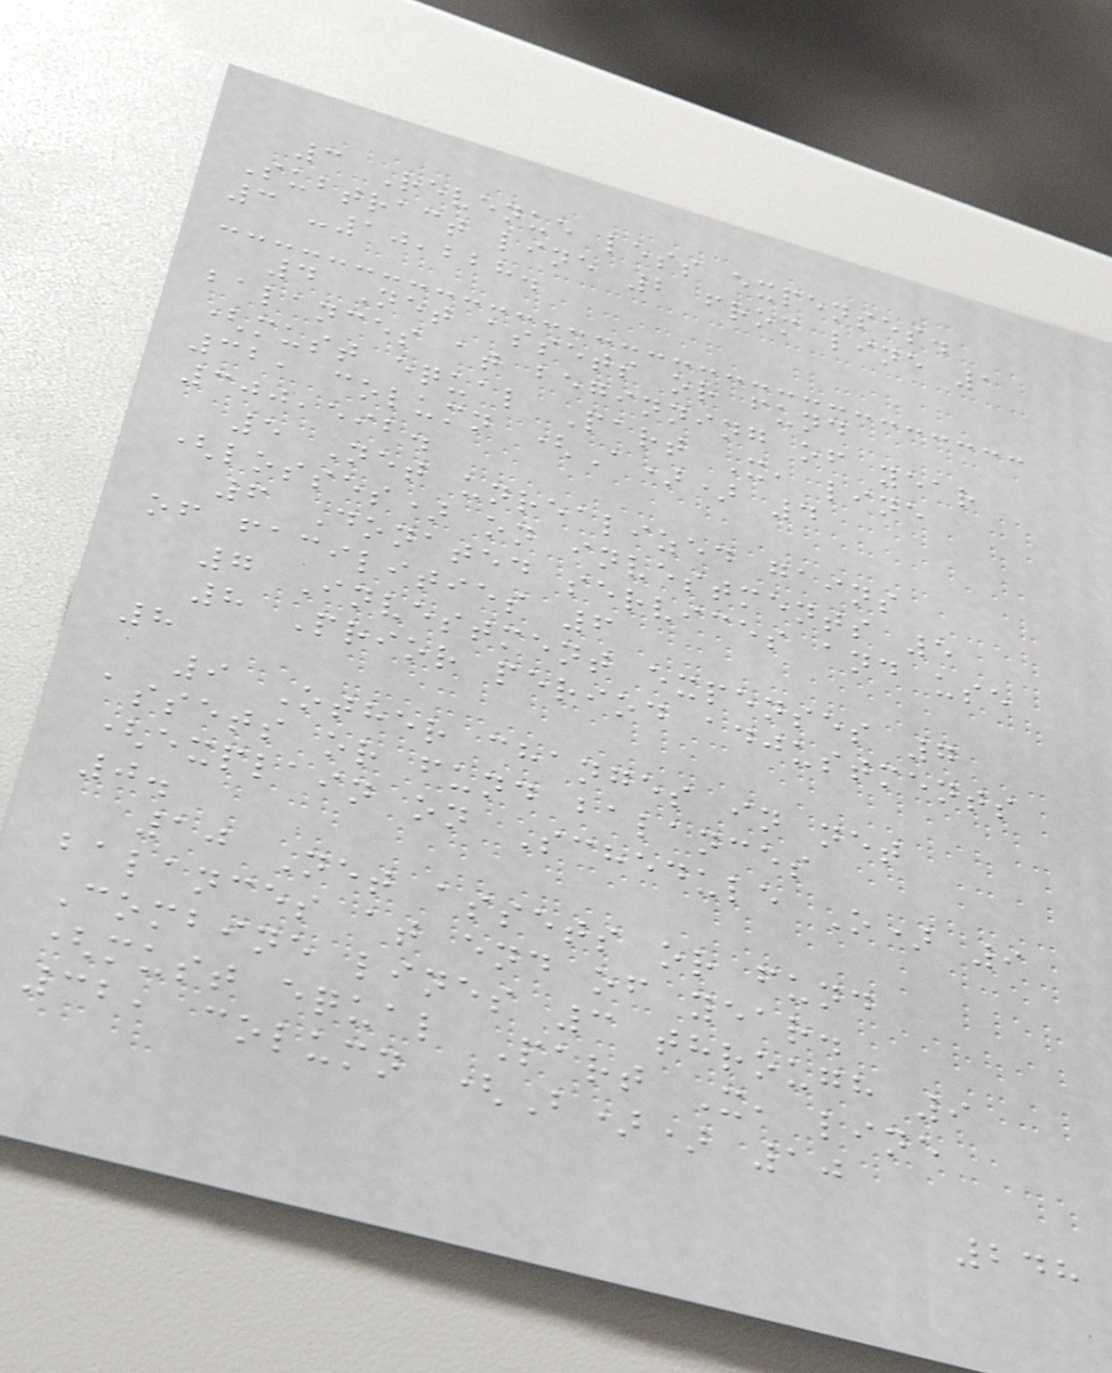3 Revenue less expenses.
Subtract line 2 from line 1
3 -10,228.
4 Net assets or fund
balances at beginning of year
(must equal Part X, line
32, column (A)) 4
300,592.
5 Net unrealized gains
(losses) on investments 5
6 Donated services and use
of facilities 6
7 Investment expenses 7
8 Prior period adjustments
8
9 Other changes in net
assets or fund balances
(explain on Schedule O) 9
0.
10 Net assets or fund
balances at end of year.
Combine lines 3 through 9
(must equal Part X, line
32, column (B)) 10
248
